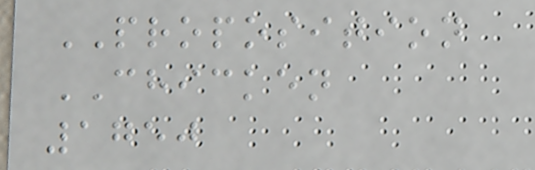PROPOSITION
CHICKEN
1750
